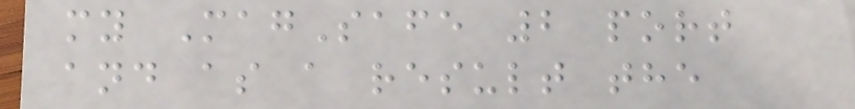my MagSafe 2 port
and as a result the
